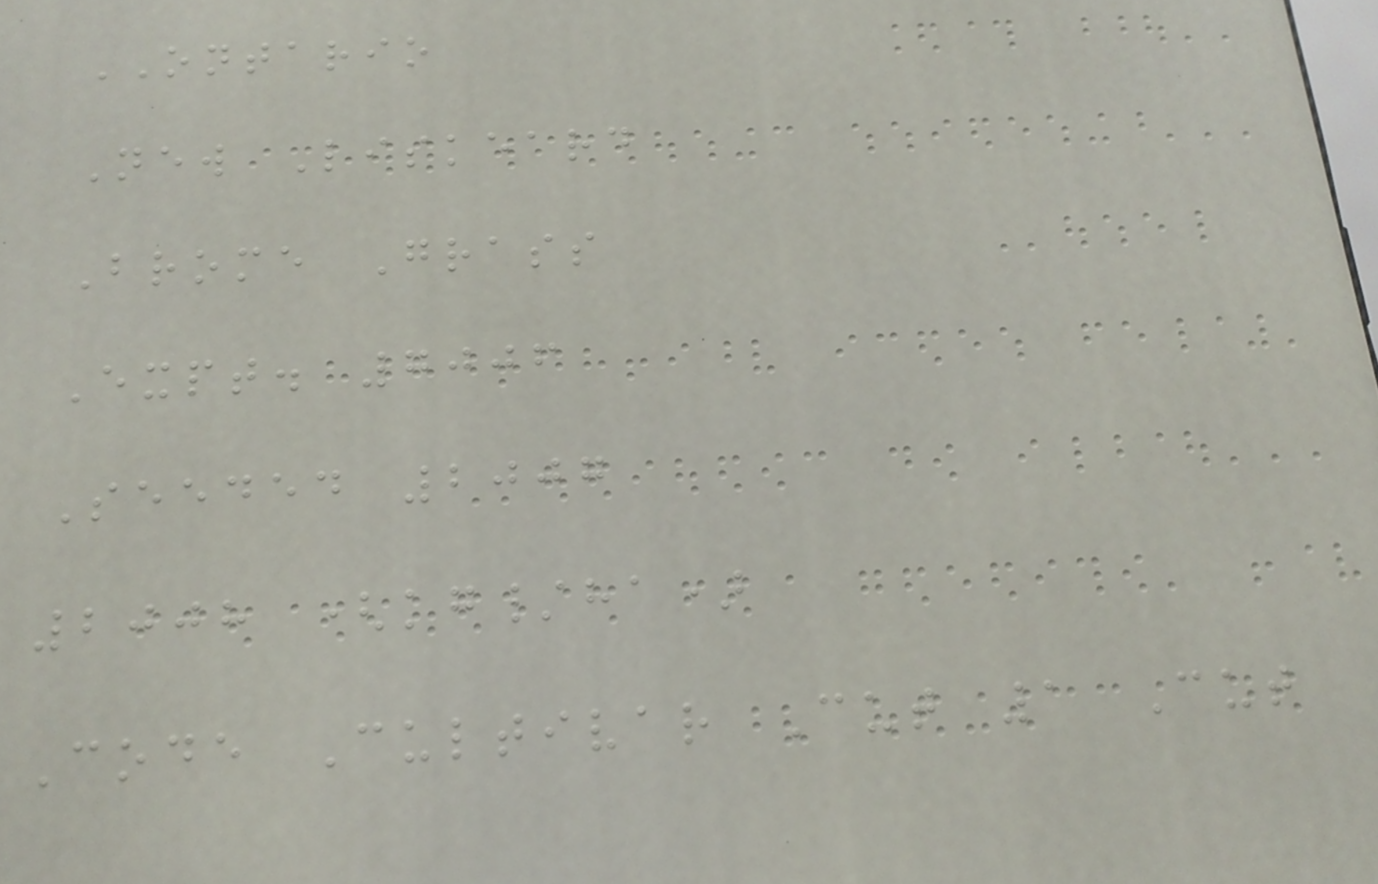ONTARIO
New Liskeard
Brome Grass
Expt. 7006
Seeded 2007
2008 (kg/ha)
Code Cultivar Cut 1 Cut
